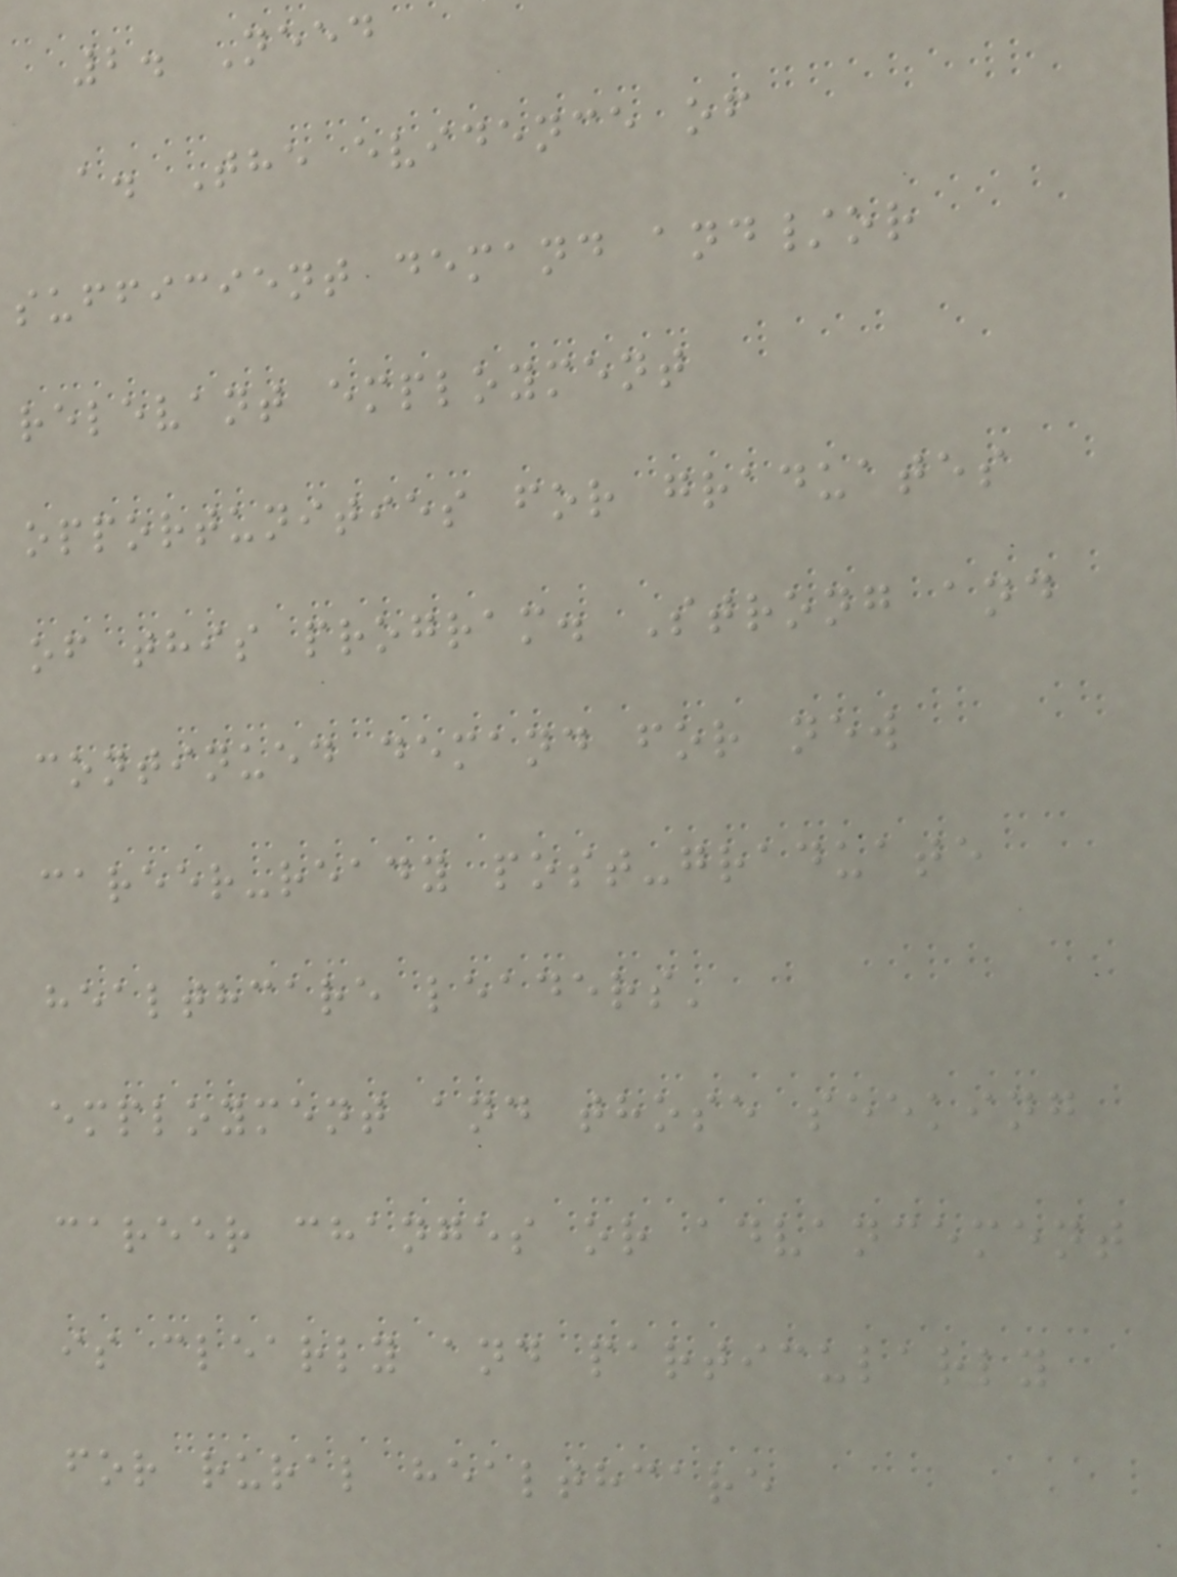2. Need
a. The evidence of
sufficient demand and/or
relevant employment
opportunities for graduates
of this program. Strong and
continued demand for new
career-ready post-graduate
healthcare leaders'
employment and those seeking
career changes or advancement
is clearly and particularly
for rural healthcare
